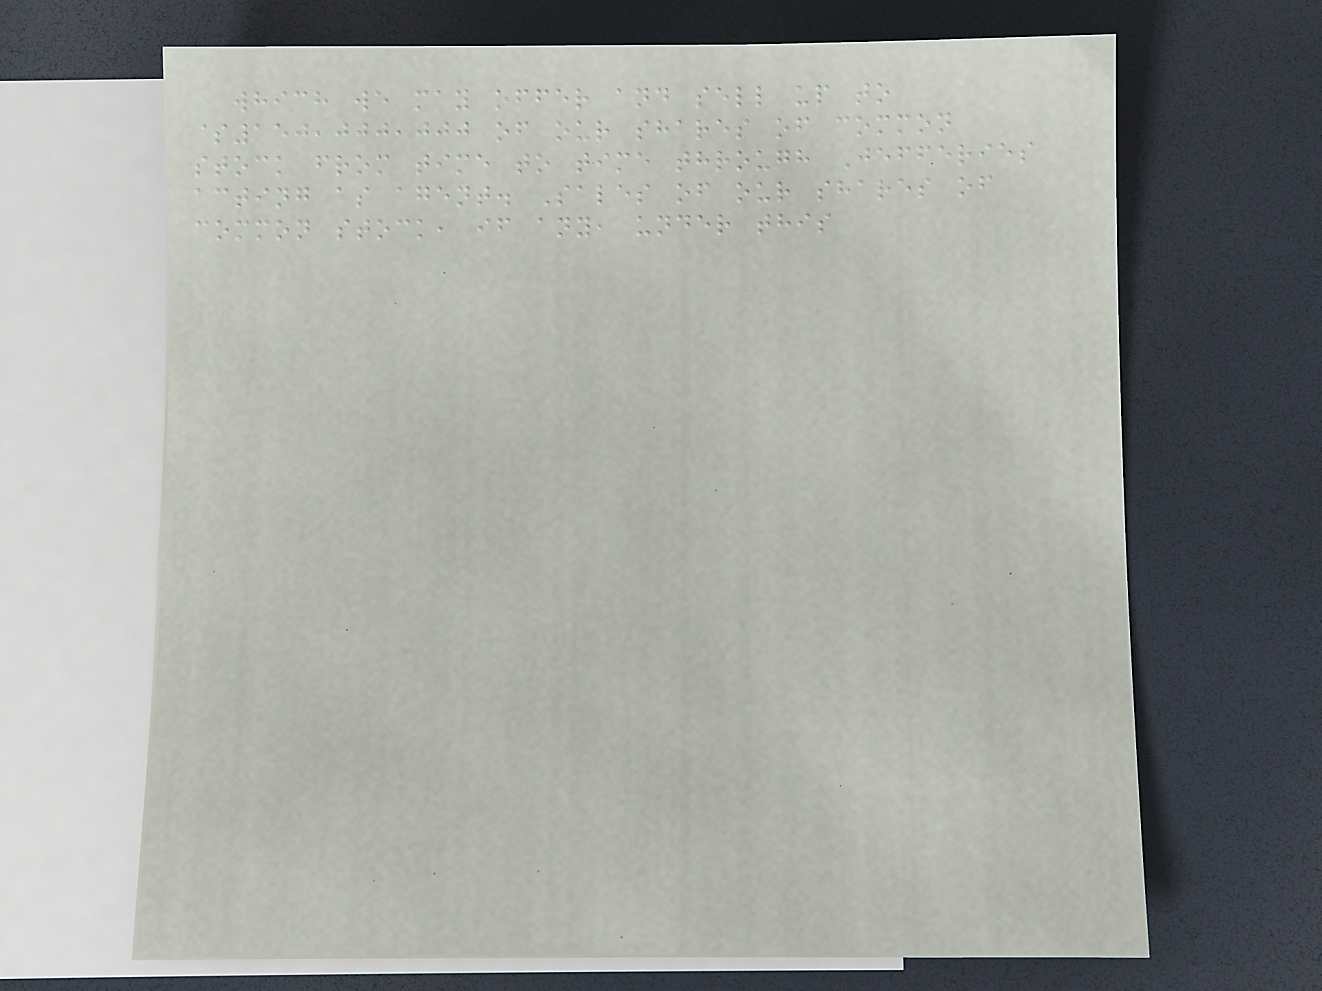which we may offer and sell up to
$150,000,000 of our shares of common
stock from time to time through Jefferies
acting as agent. Sales of our shares of
common stock, if any, under this
